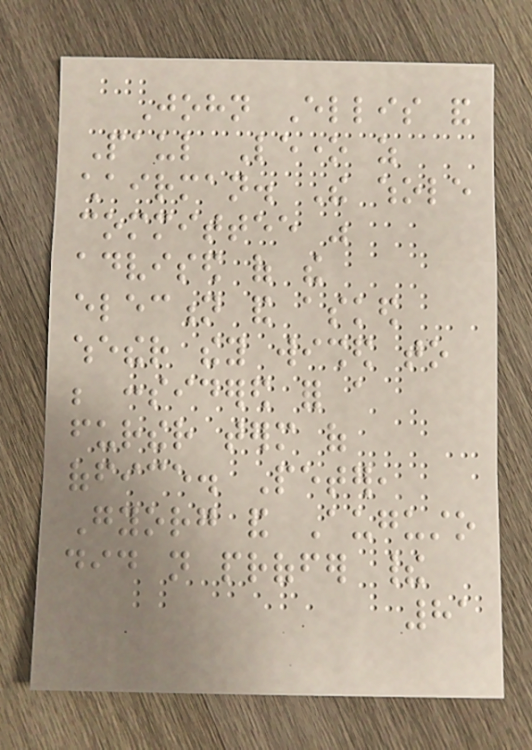John Ellis and
Paul Leone as
chairman. The whole
committee was
advised of the
election and asked
whether they wished to
be considered for a
further term of
office. Peter,
Gyorg and Augusto
did not proffer their
81
